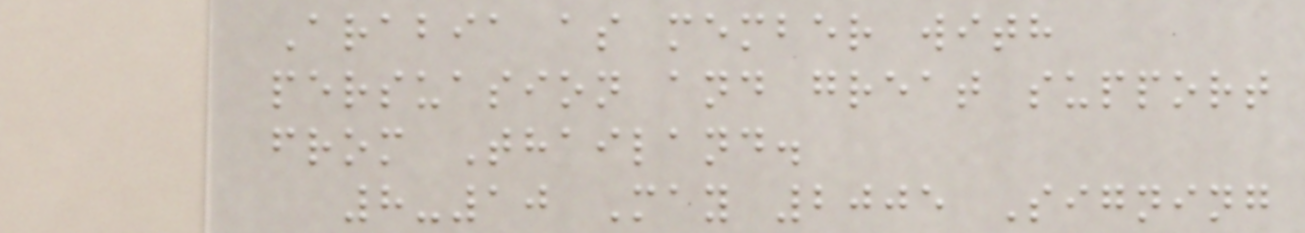Arabia as member with
persuasion and great support
from Thailand.
8-10 May 2005 Signing
